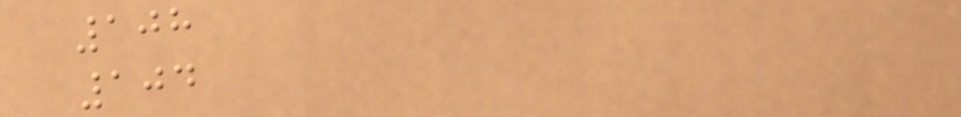108
104
